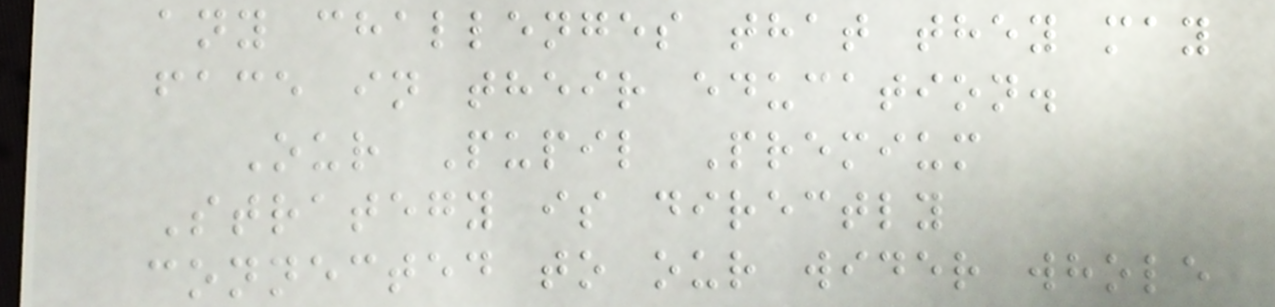any challenges that they may
face in their education.
Our Pupil Premium
Strategy is directly
connected to our wider whole
